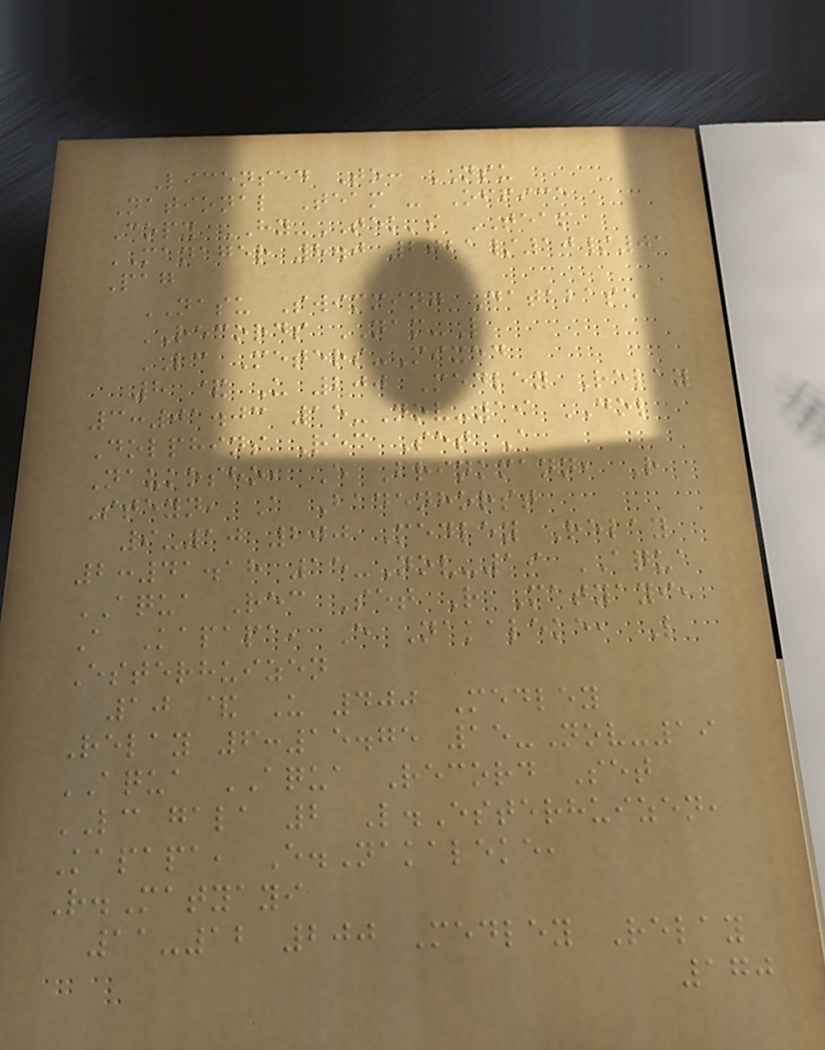Licensed To: NSU
National Team - Office
Copy HY-TEK's TEAM
MANAGER 8.0 2021/10/01
Pag
NASU Swimming Database
RECORDS NAM-L
LC Meters-Mixed
8 & U 200 Medley Relay
3:01.03 15-Nov-19 DOL
Dolphins Rec Set A
Naukosho, E Brinkmann, R
Steyn, A Badenhorst
9-10 200 Medley Relay
2:41.18 15-Nov-19 AQUA
AQUA Rec Set R Matyayi,
A Kapapa, E Nakaleke, L
Esterhuizen
10 & U 400 Medley
Relay 6:15.75 15-Nov-19
AQUA AQUA Record Set
LC gala 2 L.Esterhuizen,
Kapapa, E.Nakaleke,
R.Matyayi
11-12 200 Medley Relay
170
